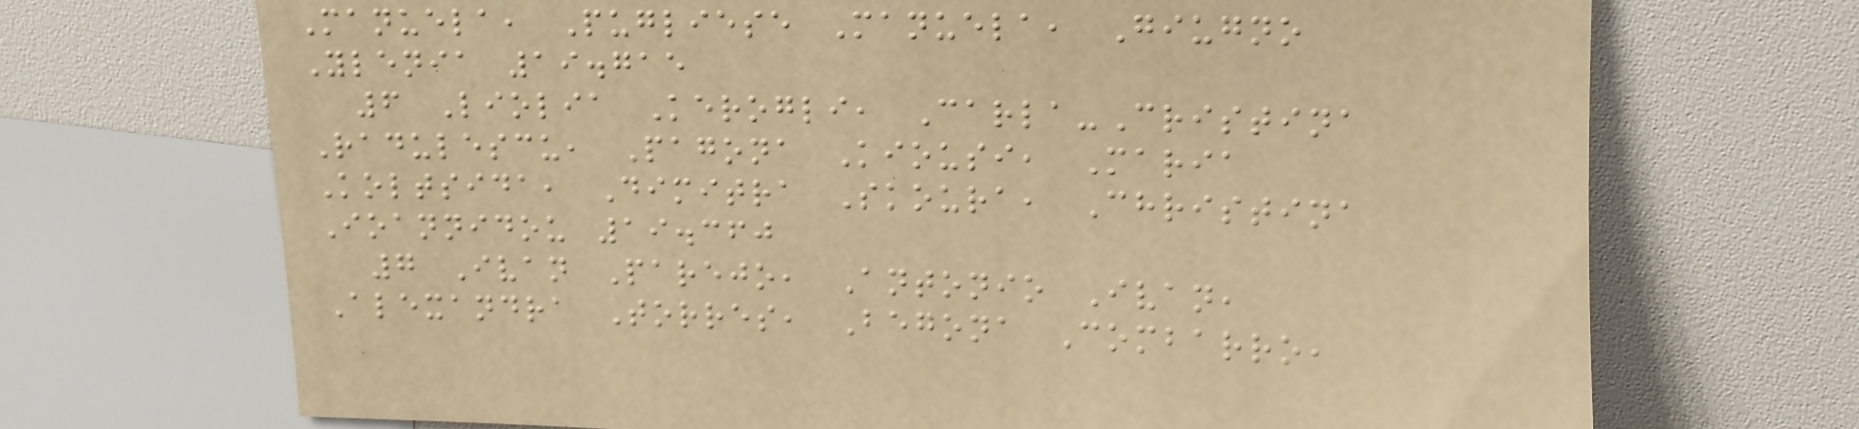Manuela, Pugliese Manuela, Giugno
Ylenia 19.715
6 Liolia Kerogli, Carla-Cristina
Radulescu, Pagona Kiousi, Maria
Koltsida, Dimitra Skoura, Christina
Ioannidou 19.360
7 Ivan Parejo, Antonio Ivan,
Alexandra Torres, Begona Combarro,
